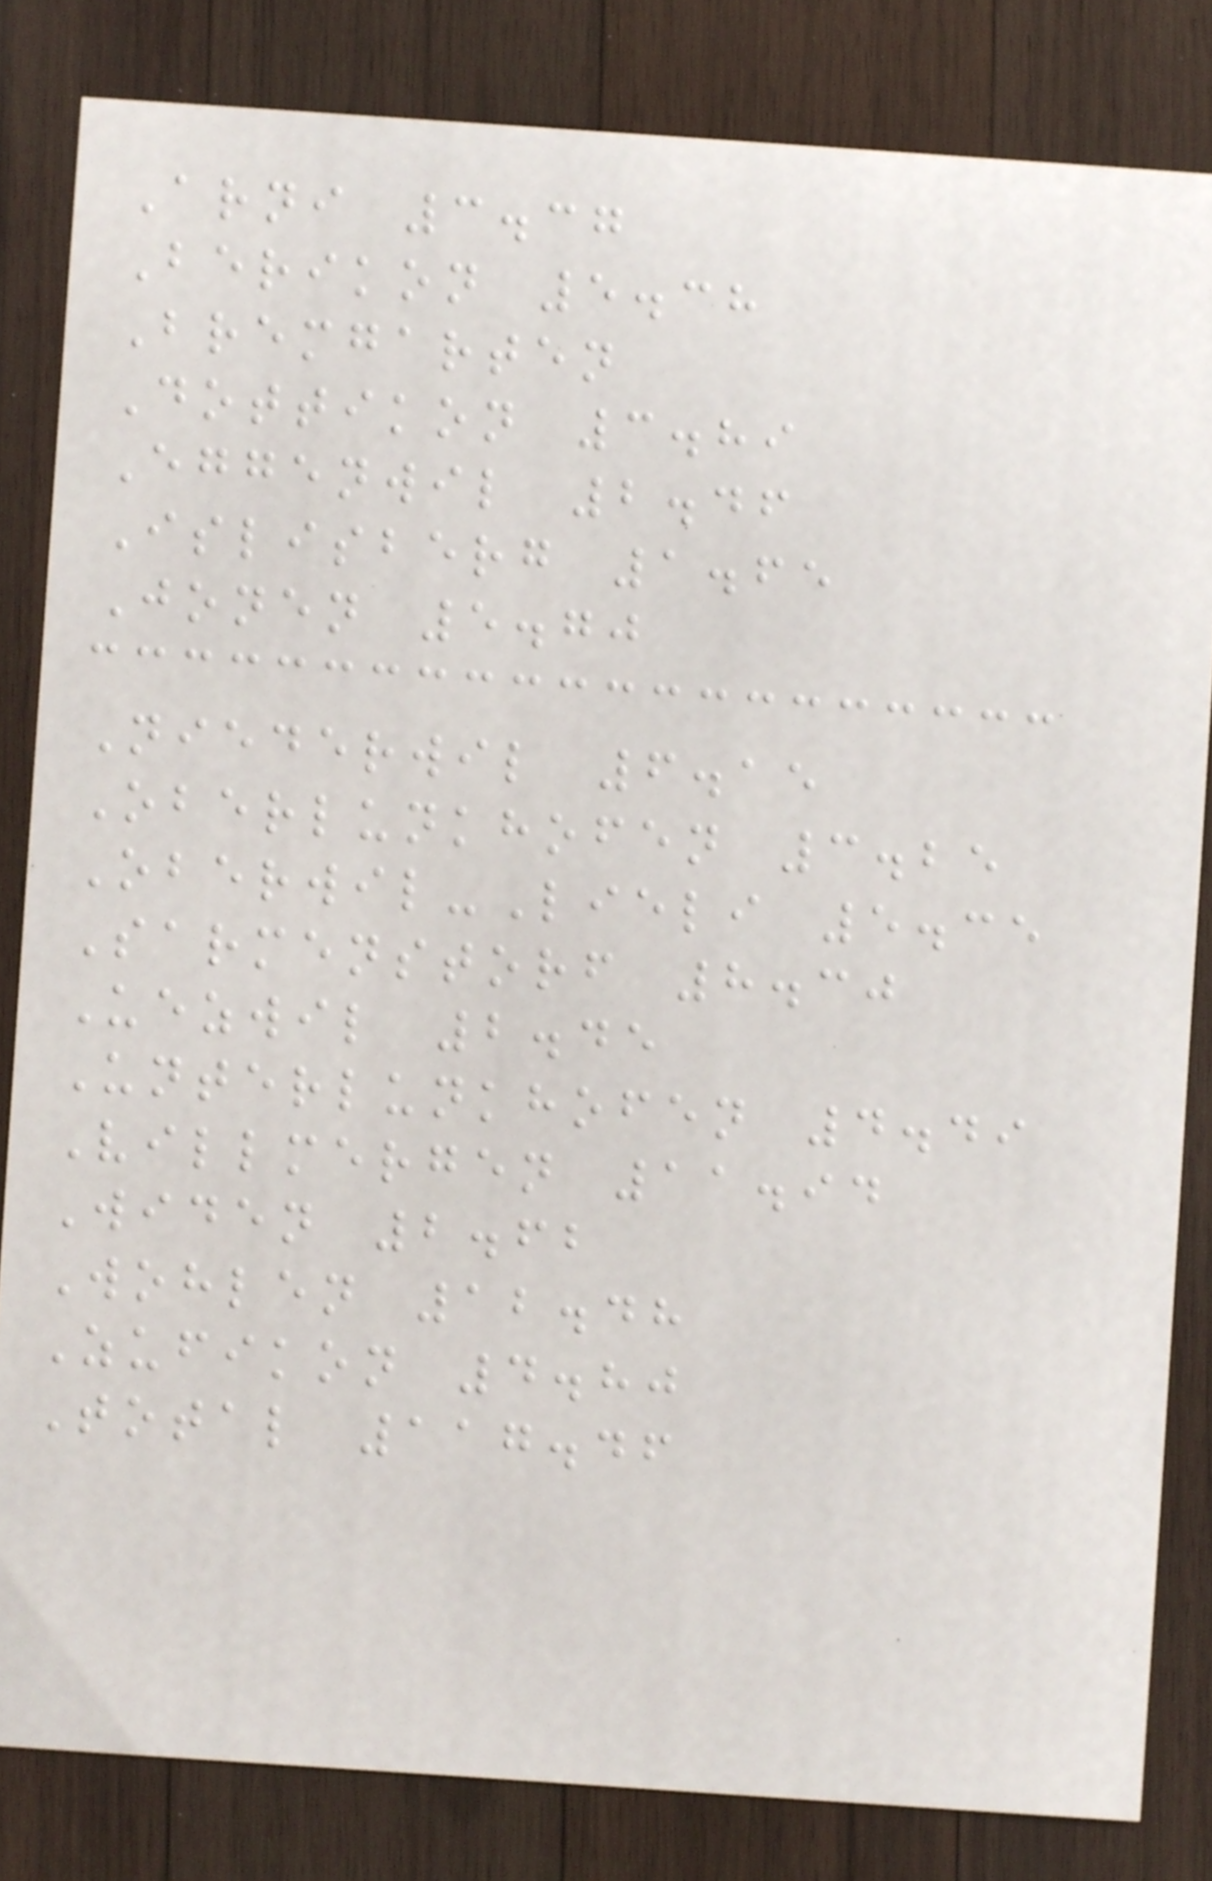Arni 3.37
Berikon 5.38
Bremgarten
Dottikon 3.89
Eggenwil 2.46
Islisberg 1.65
Jonen 5.70
Niederwil 6.15
Oberlunkhofen 3.25
Oberwil-Lieli 5.35
Sarmenstorf 8.30
Uezwil 2.45
Unterlunkhofen 4.49
Villmergen 11.94
Widen 2.62
Wohlen 12.48
Zufikon 4.80
Total 117.46
